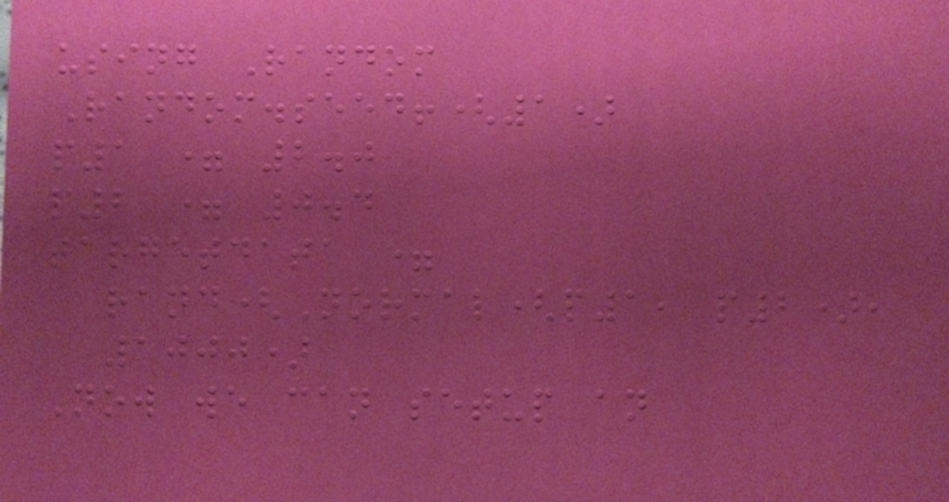using Random
Random.seed!(1)
p1 = 2.0
p2 = 0.4
targetdata =
rand(Normal(p1, p2),
1000)
Now we can setup an
